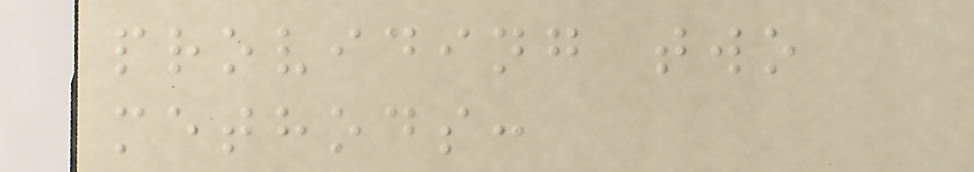providing two
methods:
